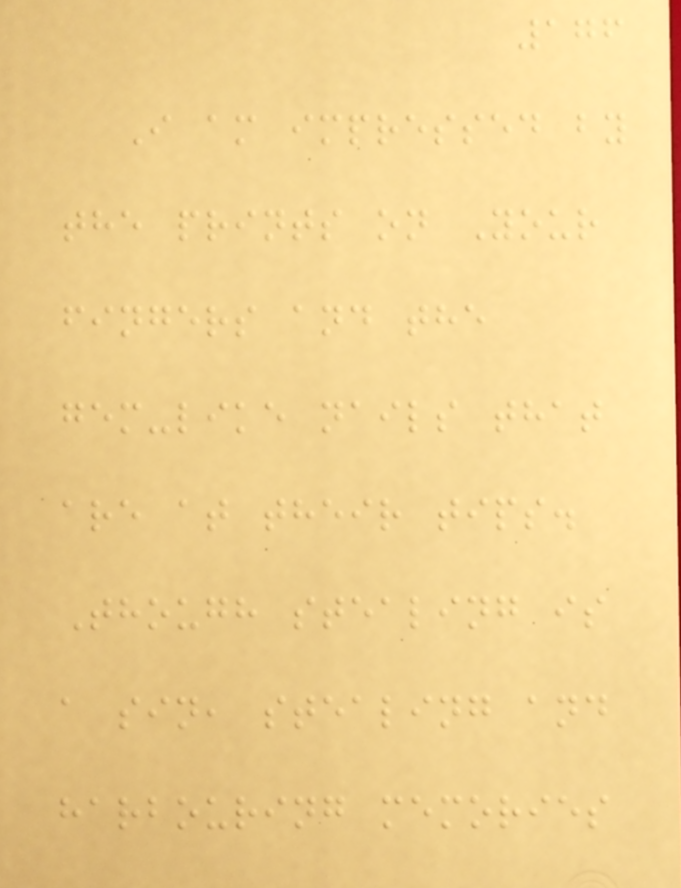176
I am impressed by
the prints on Your
fingers and the
gem-like nails that
are at their tips.
Though stealing is
a sin, stealing and
harbouring memories
